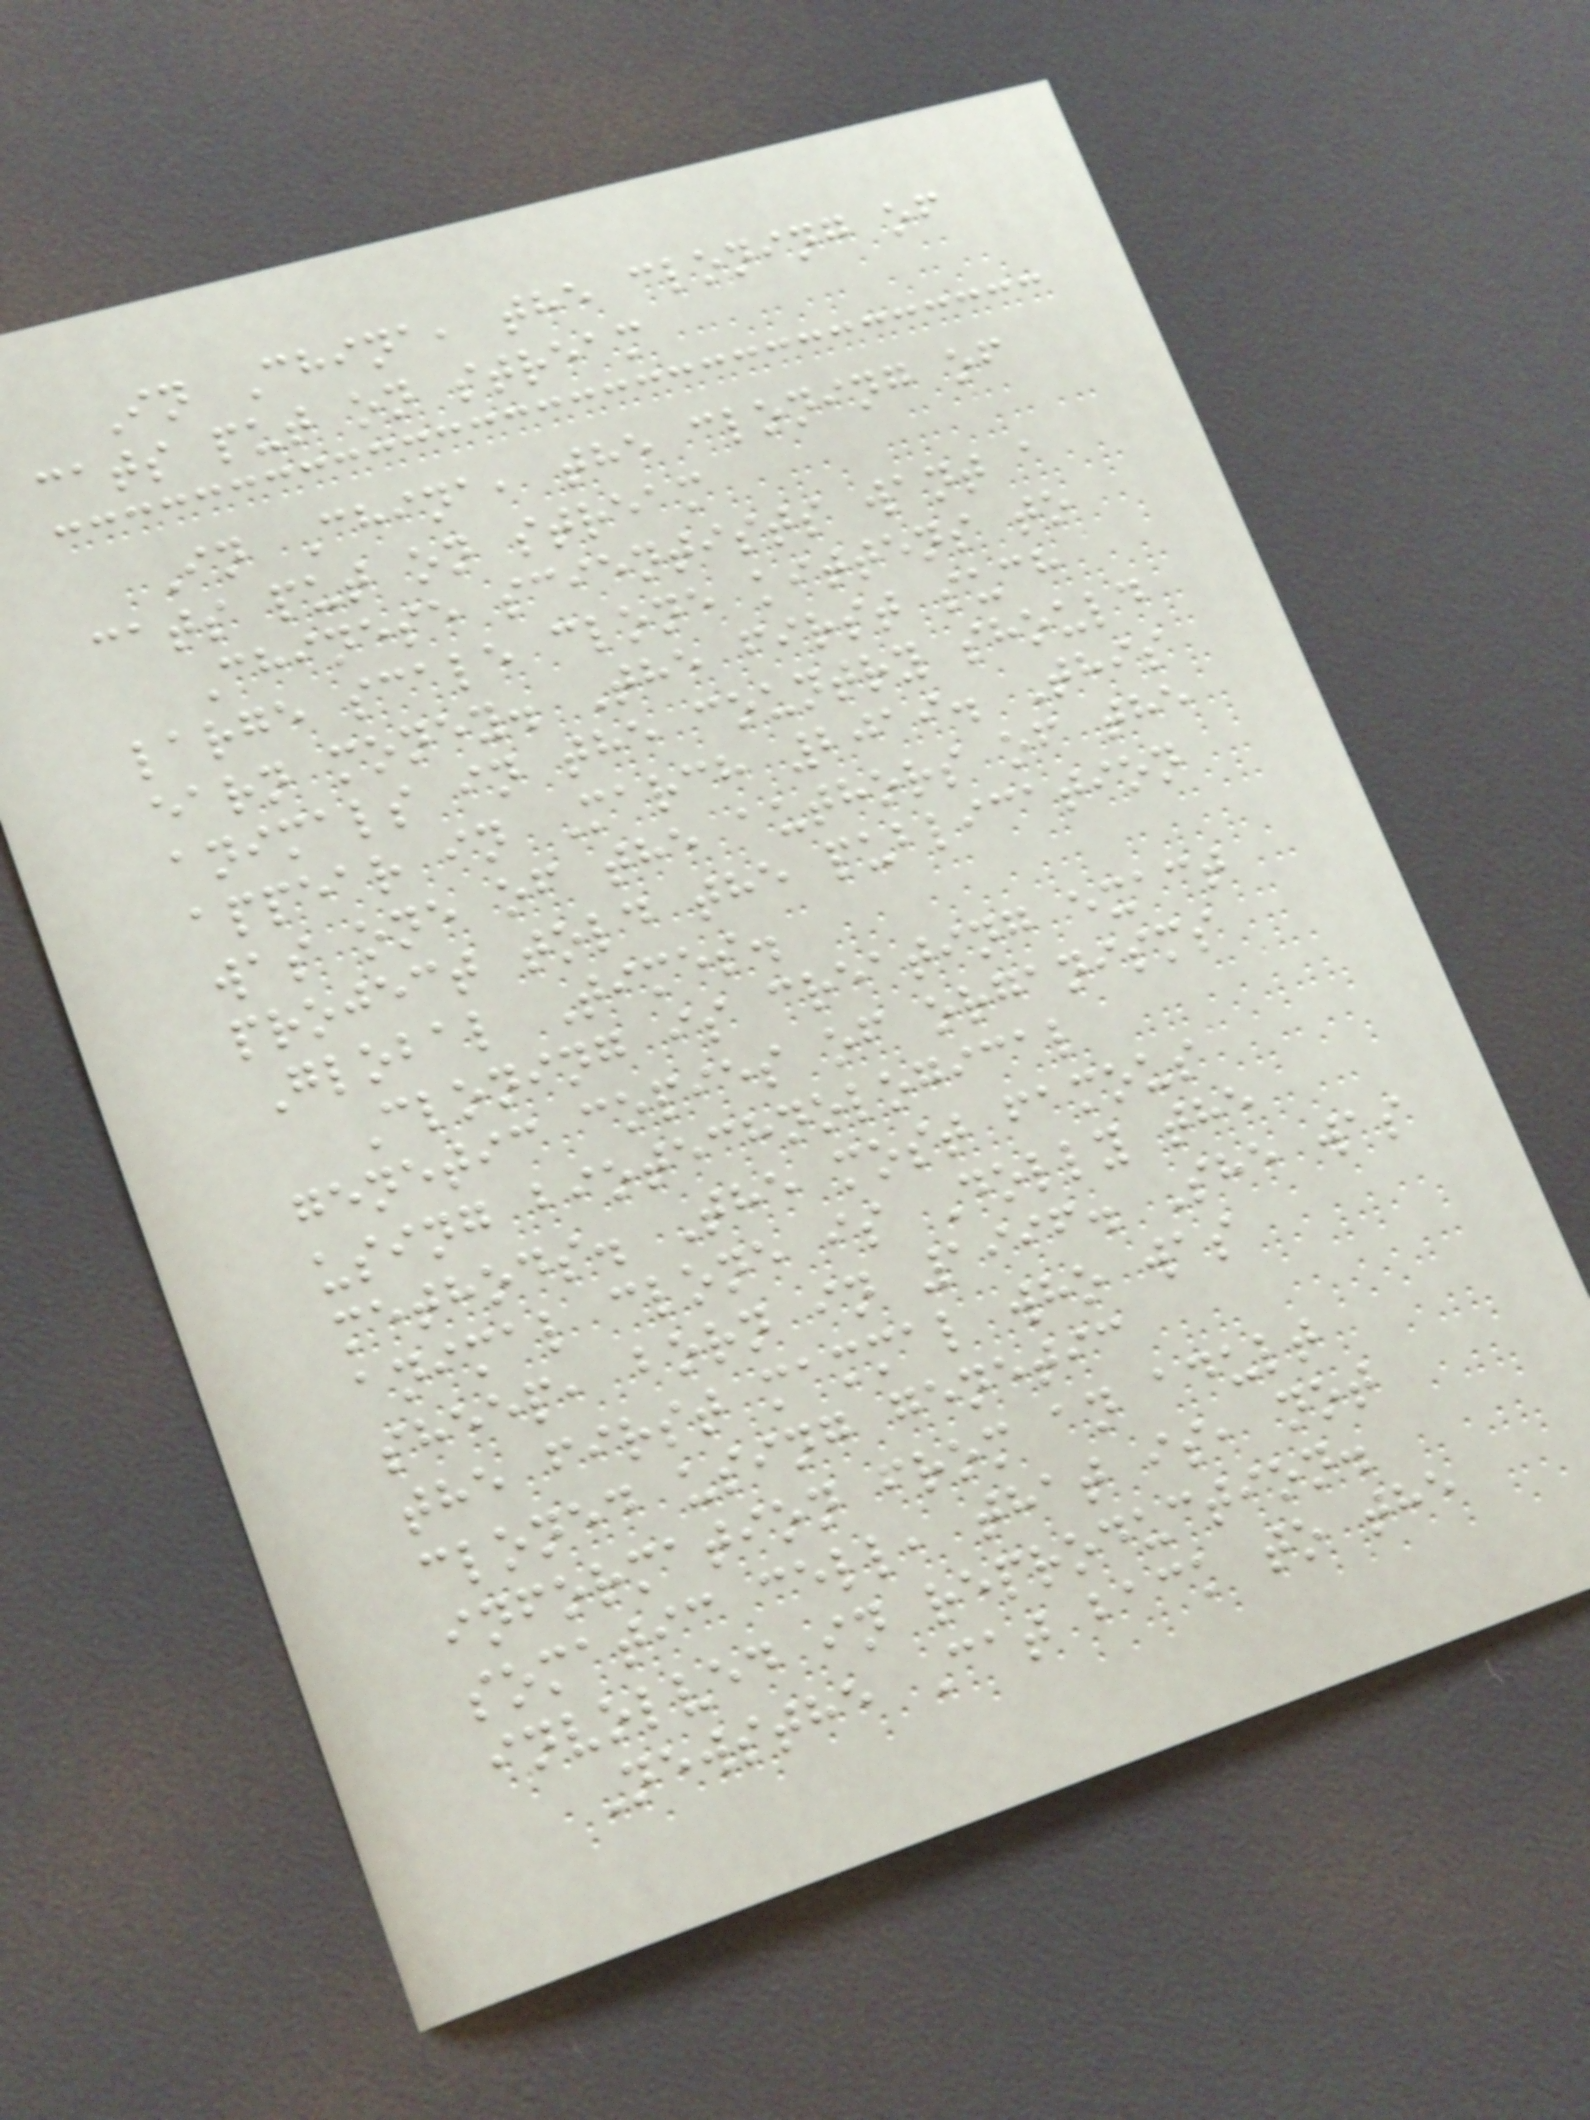In China, the cloning of
cats put on stream
In China, the cloning of
cats put on stream
Chinese scientists want a
large scale clone kittens to
earn money. The first such
animals in the country should
appear in March 2019. This
was one of the authors of the
project told the publication
Global Times.
Cloning is creating exact
genetic copies of organisms
using biotechnological
methods. The most famous
animal clone is Dolly the
sheep, born in 1996. She was
the first mammal who was
cloned using genetic
information from an adult
somatic cell, that is, not
involved in reproduction.
Newsthe Cat back to the
